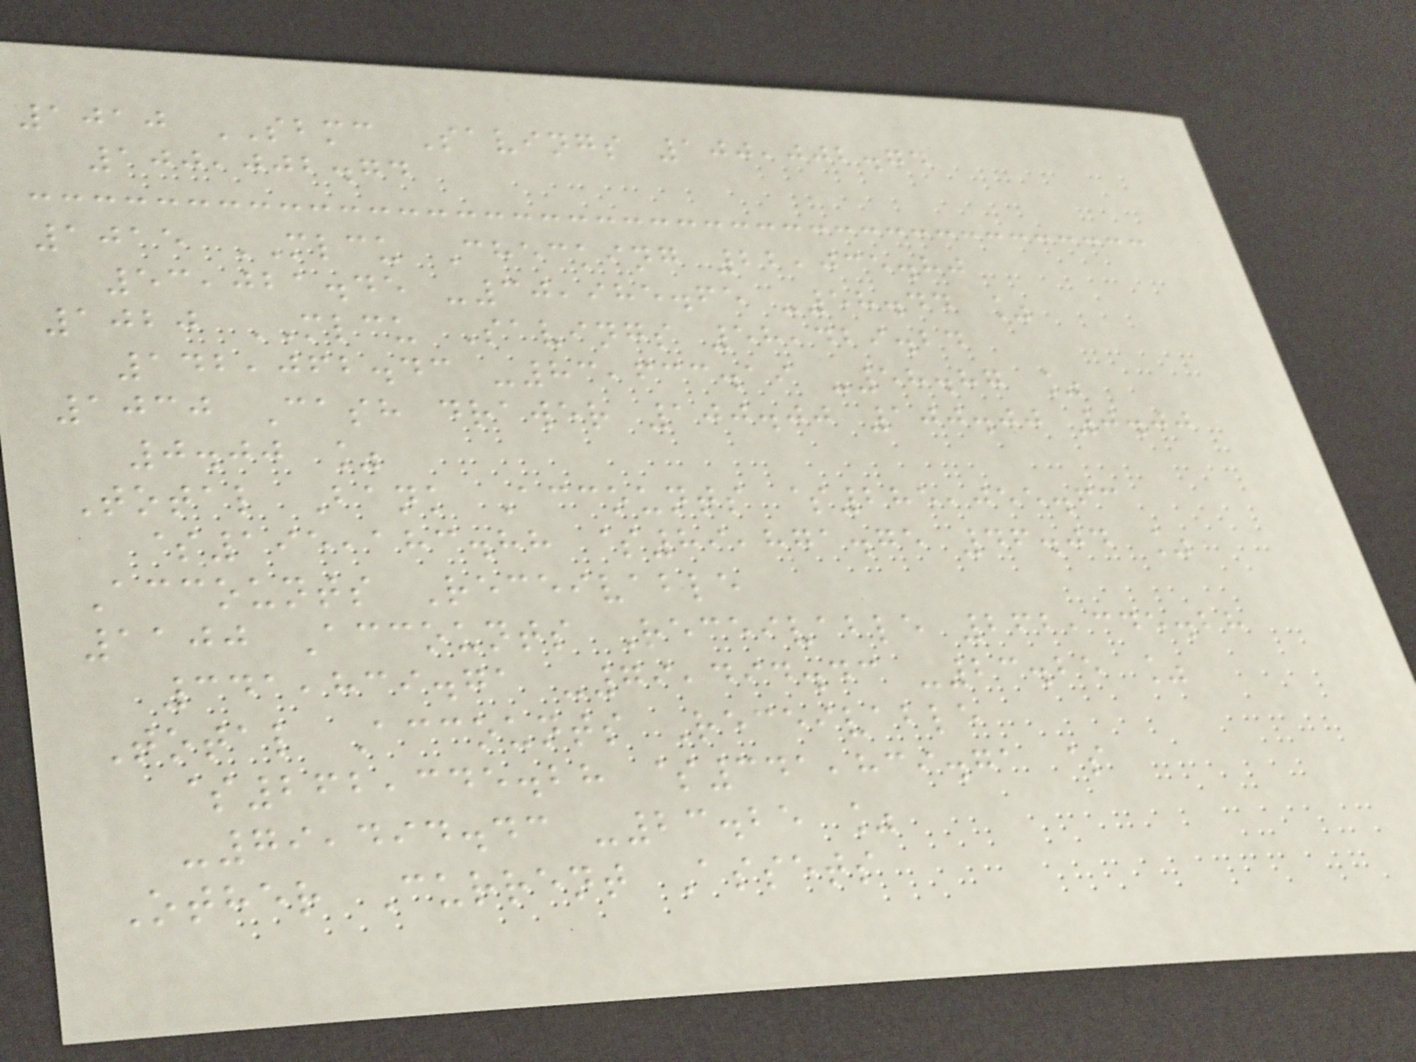1010 SBMC Savings 100,002.74
100,002.74
1015 MLCU Checking 22,035.80
53,021.45 -30,985.65 -58.44 %
1020 MLCU Savings 58,429.24
142,062.43 -83,633.19 -58.87 %
1030 Cash drawer 100.00 100.00 0.00
0.00 %
Total Bank Accounts $285,055.63
$195,183.88 $89,871.75 46.04 %
Accounts Receivable
1100 Accounts Receivable 262,345.28
341,839.71 -79,494.43 -23.25 %
Total Accounts Receivable
$262,345.28 $341,839.71 $
-79,494.43 -23.25 %
Other Current Assets
